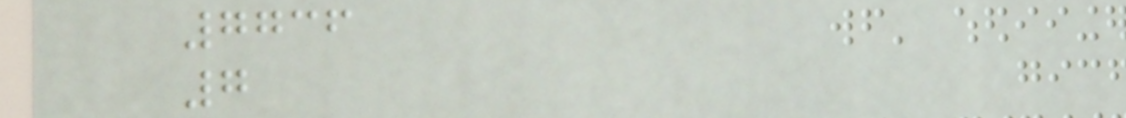7736
7
